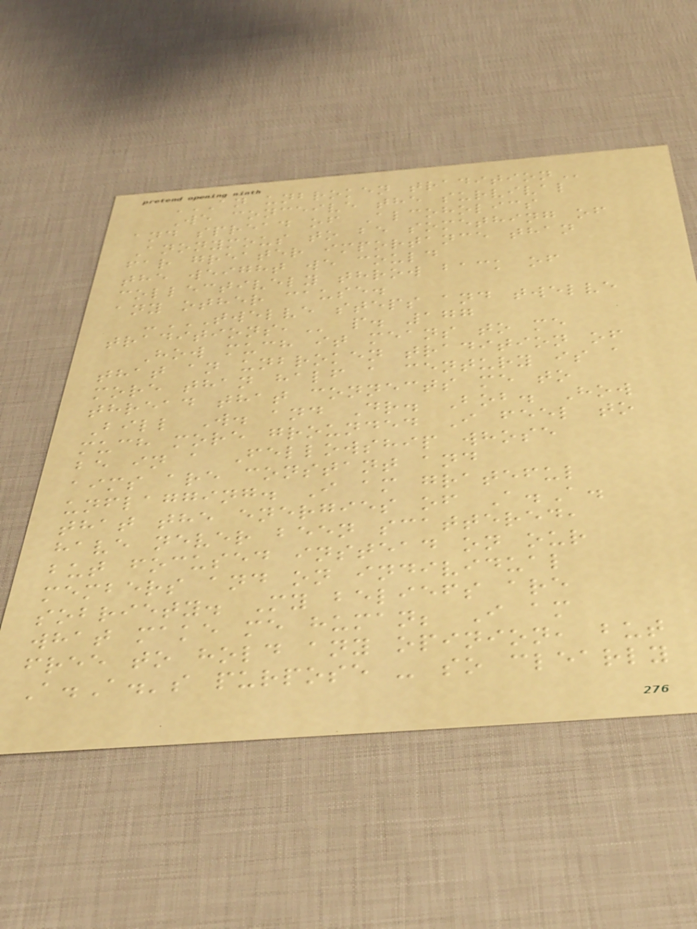AN UNBROKEN TRADITION
We conceive the survival
and spread of Alcoholics
Anonymous to be something of
far greater importance than
the weight we could
collectively throw back of
any other cause.
-TWELVE STEPS AND TWELVE
TRADITIONS, p. 177
How much it means to me
that an unbroken tradition of
more than half a century is a
thread that connects me to
Bill W. and Dr. Bob. How
much more grounded I feel to
be in a Fellowship whose
aims are constant and
unflagging. I am grateful
that the energies of A.A.
have never been scattered,
but focused instead on our
members and on individual
sobriety. My beliefs are
what make me human; I am
free to hold any opinion, but
A.A.'s purpose - so clearly
